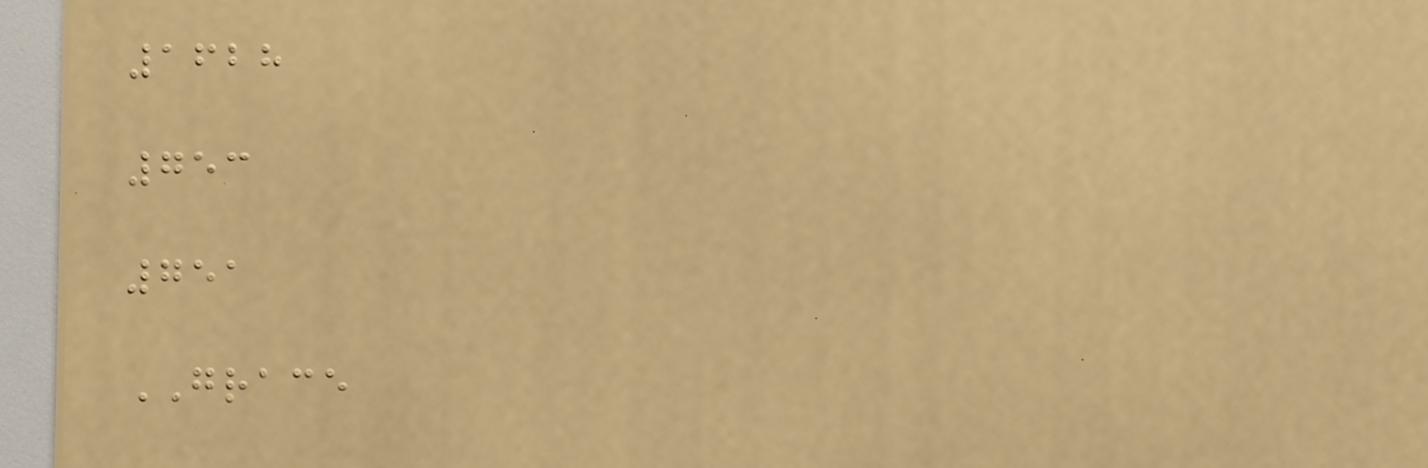1628
753
751
GRACE
